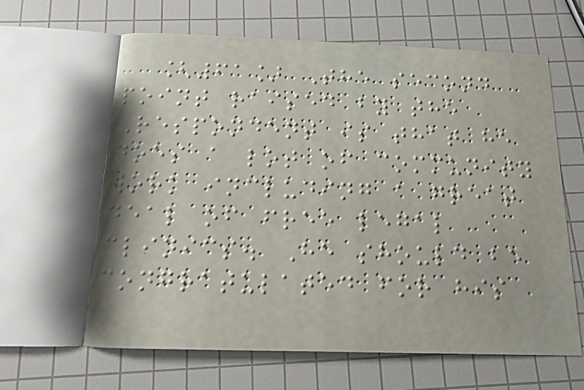[61] The second
point raised by the
Respondent is that he
does a lot of community
work including a great
deal of free legal
clinics. He should be
congratulated for his
